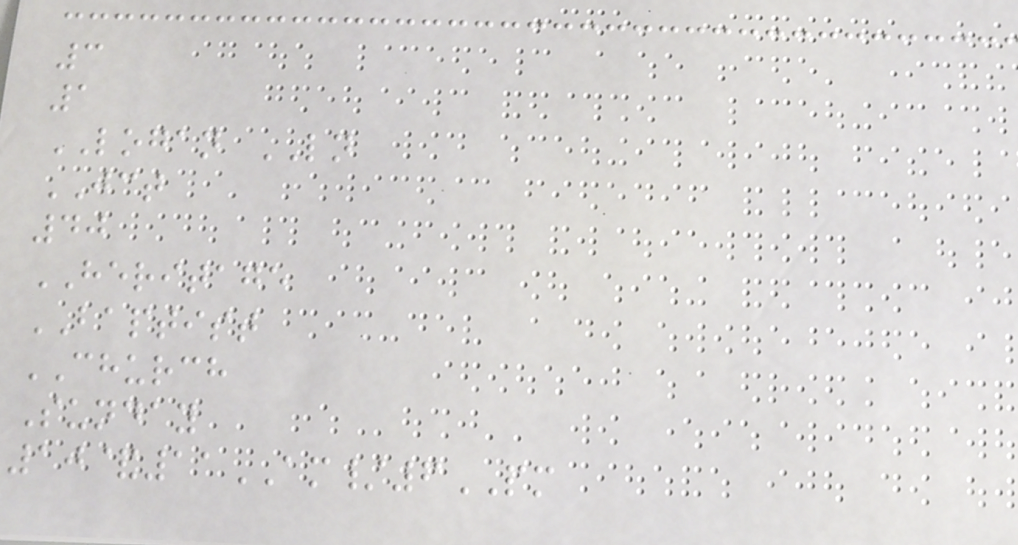3
1
LOGAN LN
JCT
40
HERITAGE
BAPTIST
CHURCH
Sunday
10&11AM/6PM
